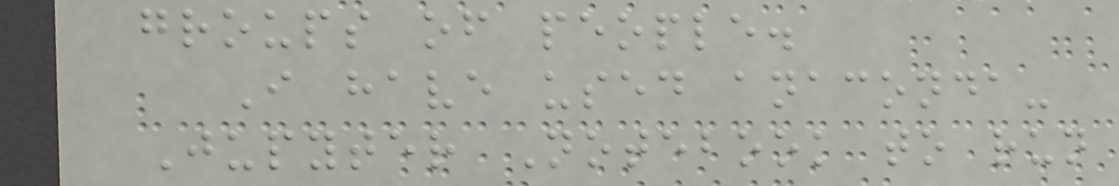groups of people.
I have used anaconda-
Jupyter Notebook to run
